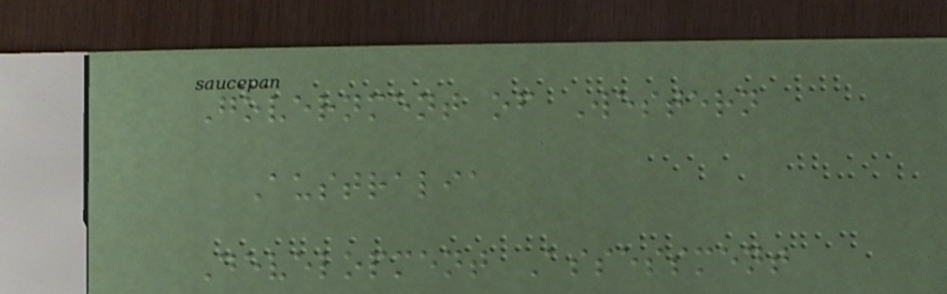Government of Western
Australia
Development Assessment
